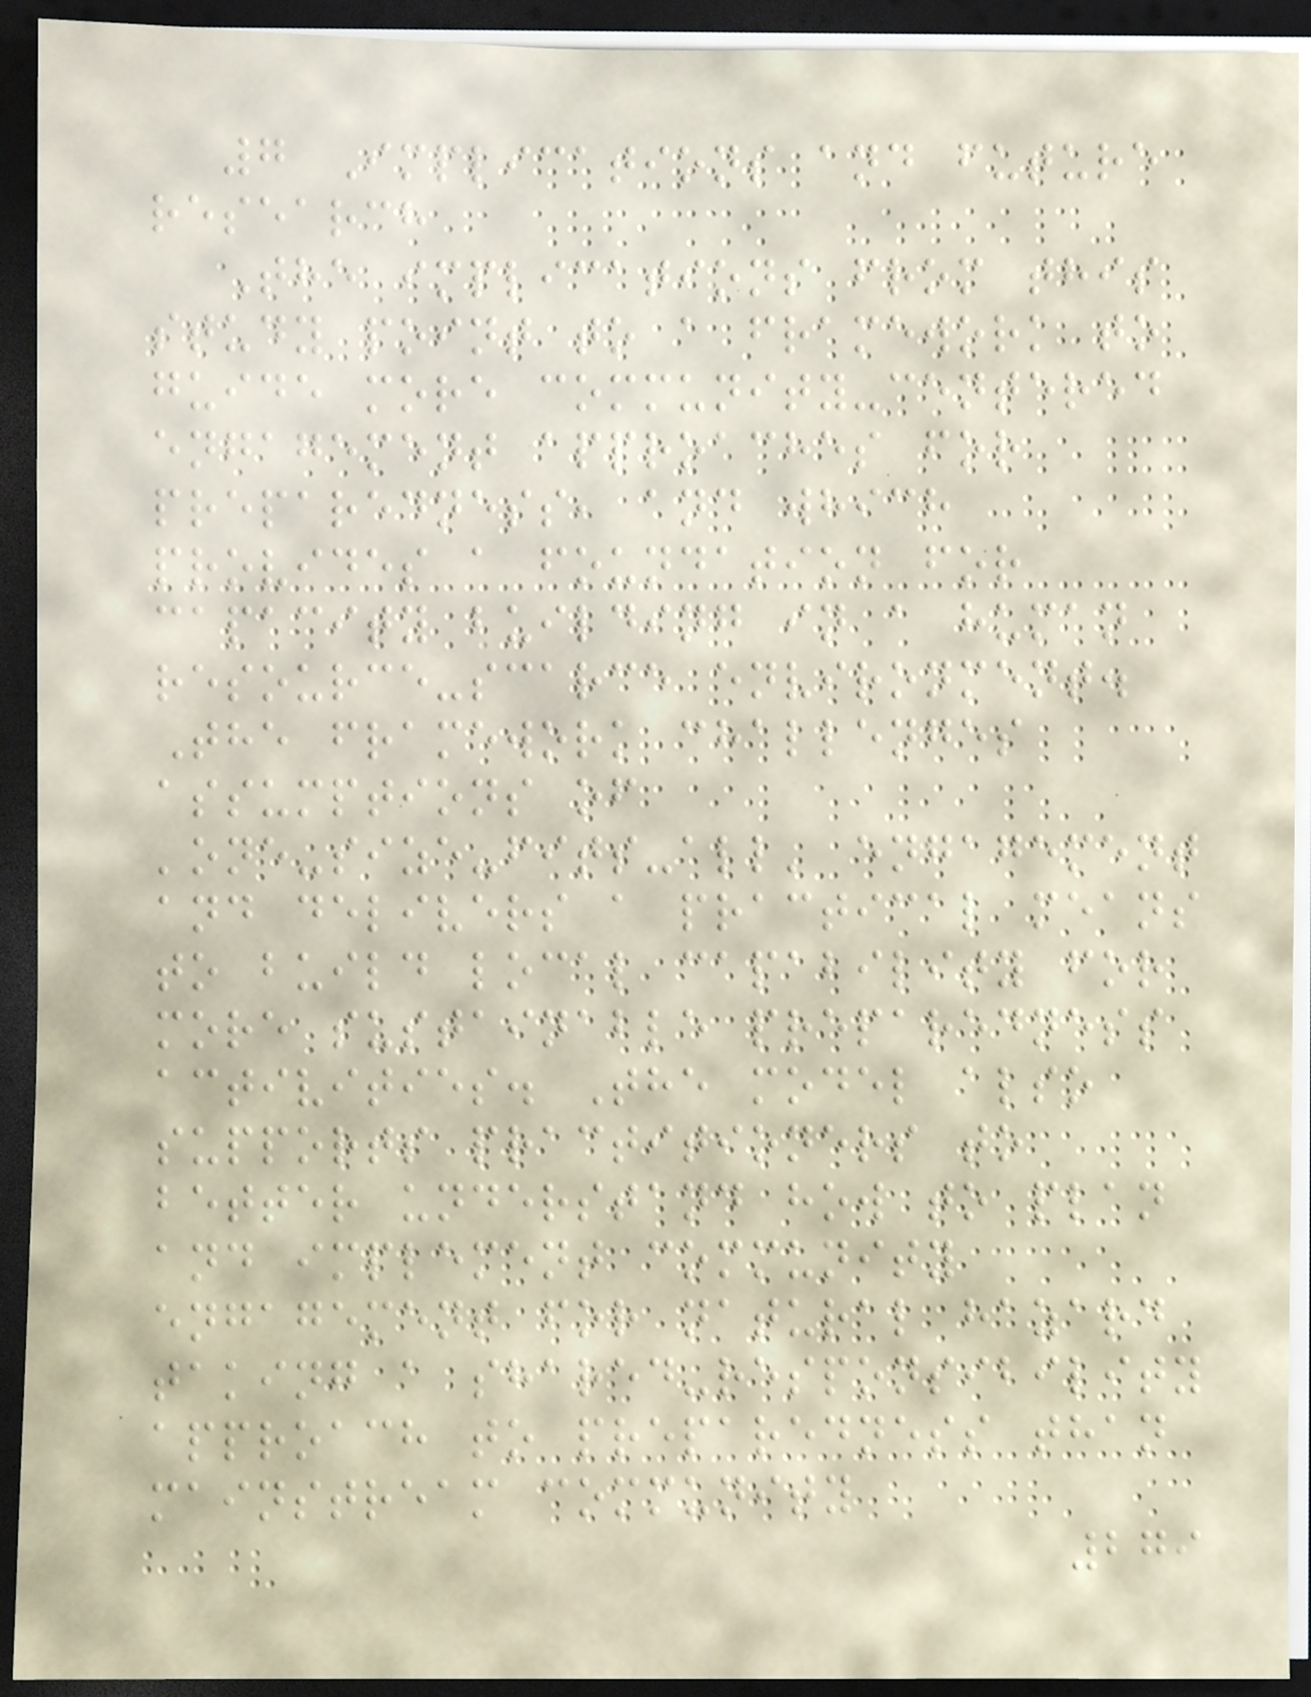7 Implications and future
research
The implications from this
study point to a framework to
guide more community-centered
engagement approaches for
preparedness, and which
provides a foundation for
capacity building in a human
resource-scarce environment.
The framework challenges
assumptions of
'one-size-fits-all' engagement
and delivers a practical means
to build local capability for
more sustainable preparedness
activities. The model also
supports practitioners to
better understand how to plan
and implement community
engagement for natural hazard
taking a shared-responsibility
approach to preparedness than
mainstream community
279
